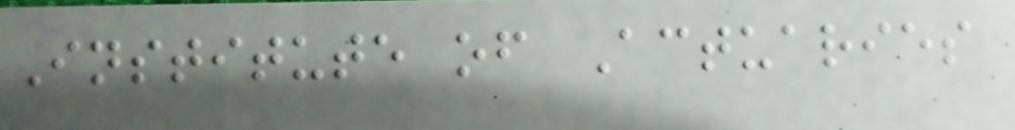Institute of Actuaries
